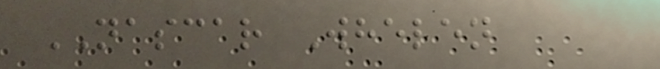NASCAR Whelen
